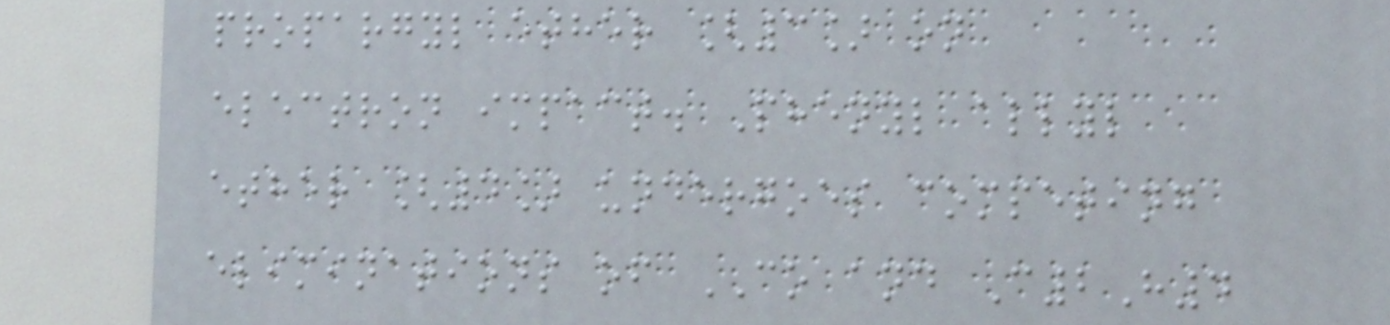propargyl ether [3] on
electron impact. Phenyl allyl
ether [4] undergoes competing
eliminations of CO and C2H4
